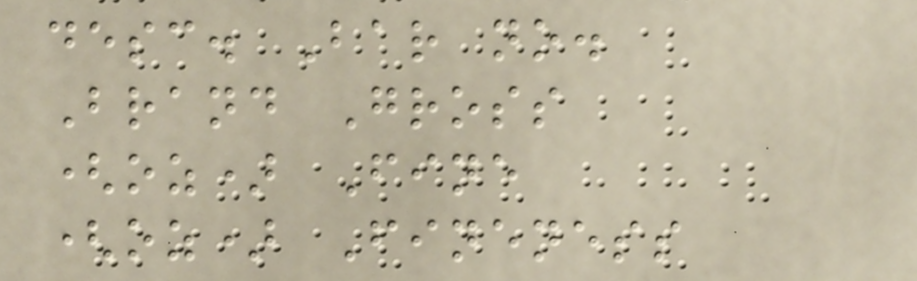desc. Bar no.
Brand Gross
(oz) Fine
(oz) Fineness
